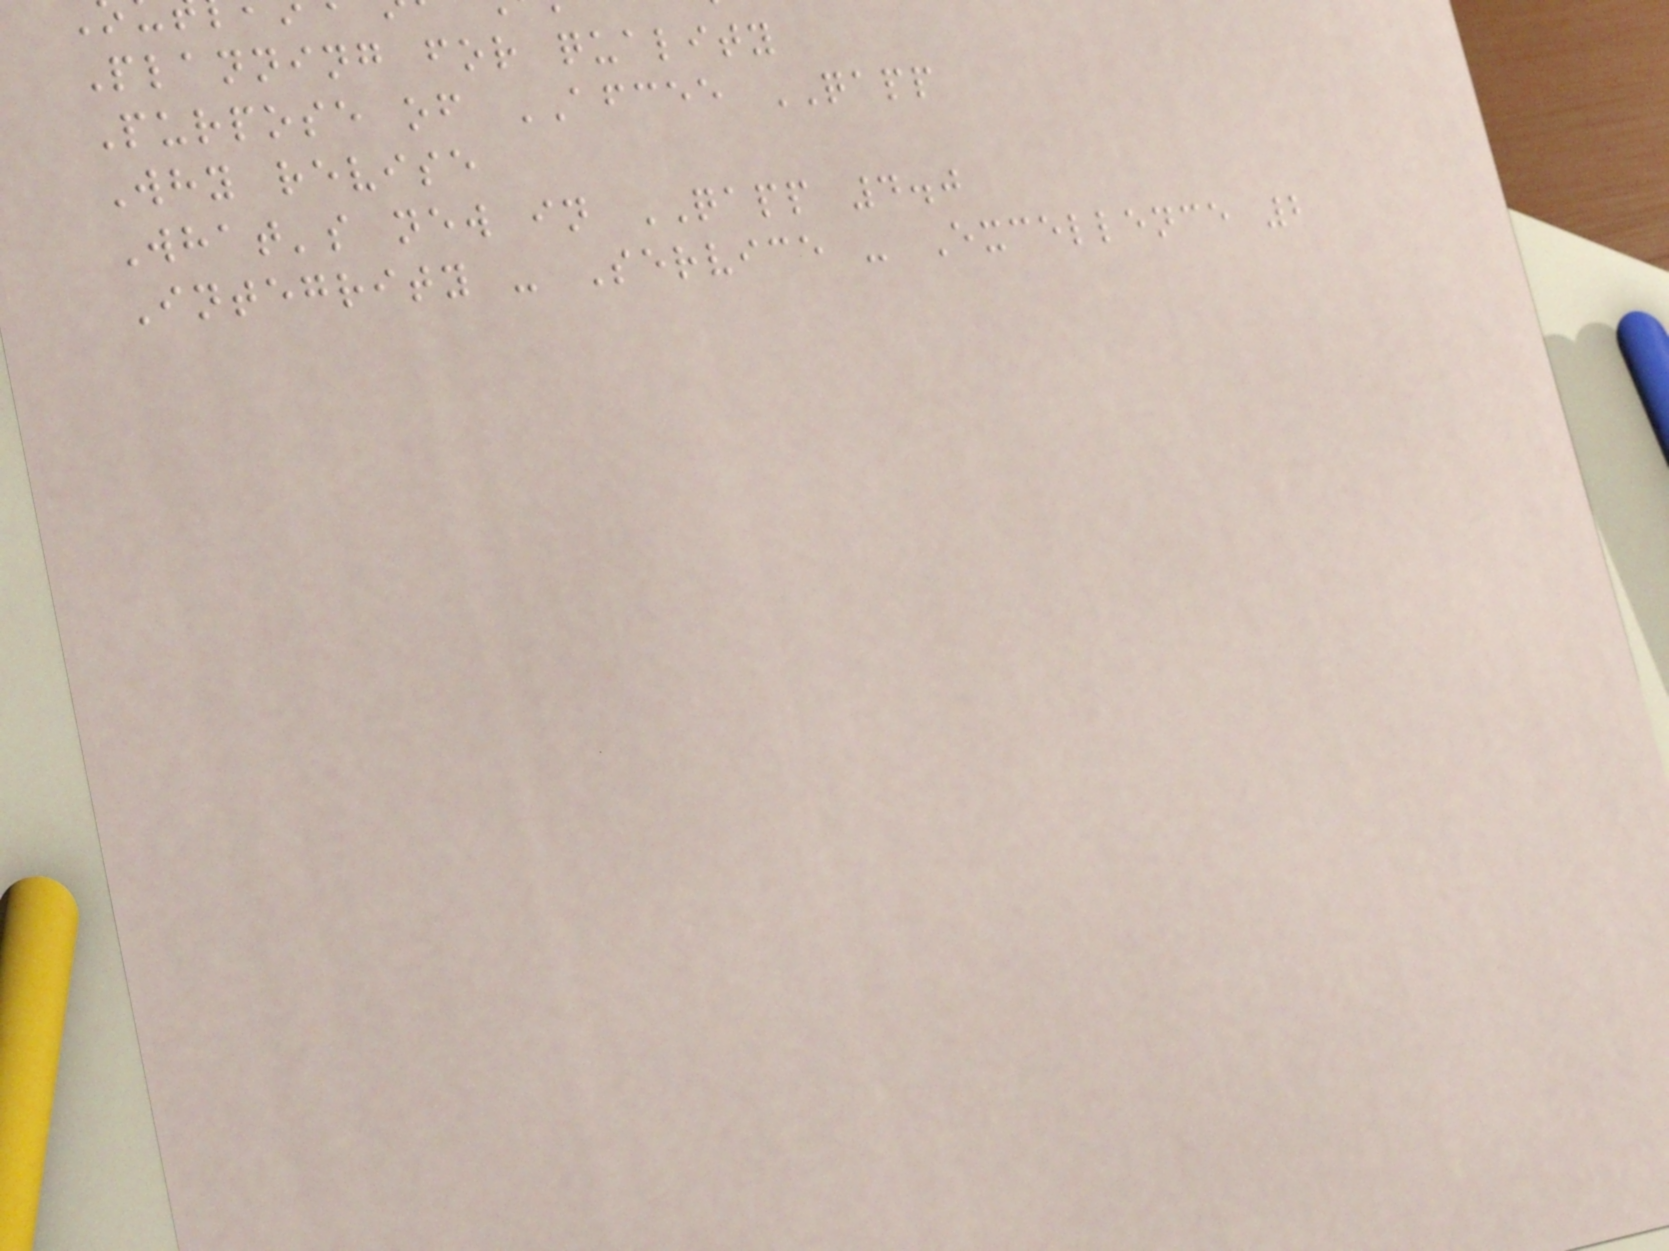Planning for quality
Purpose of AFCEE QAPP
Why revise
What's new in QAPP 4.0
Integrity - Service - Excellence 2
